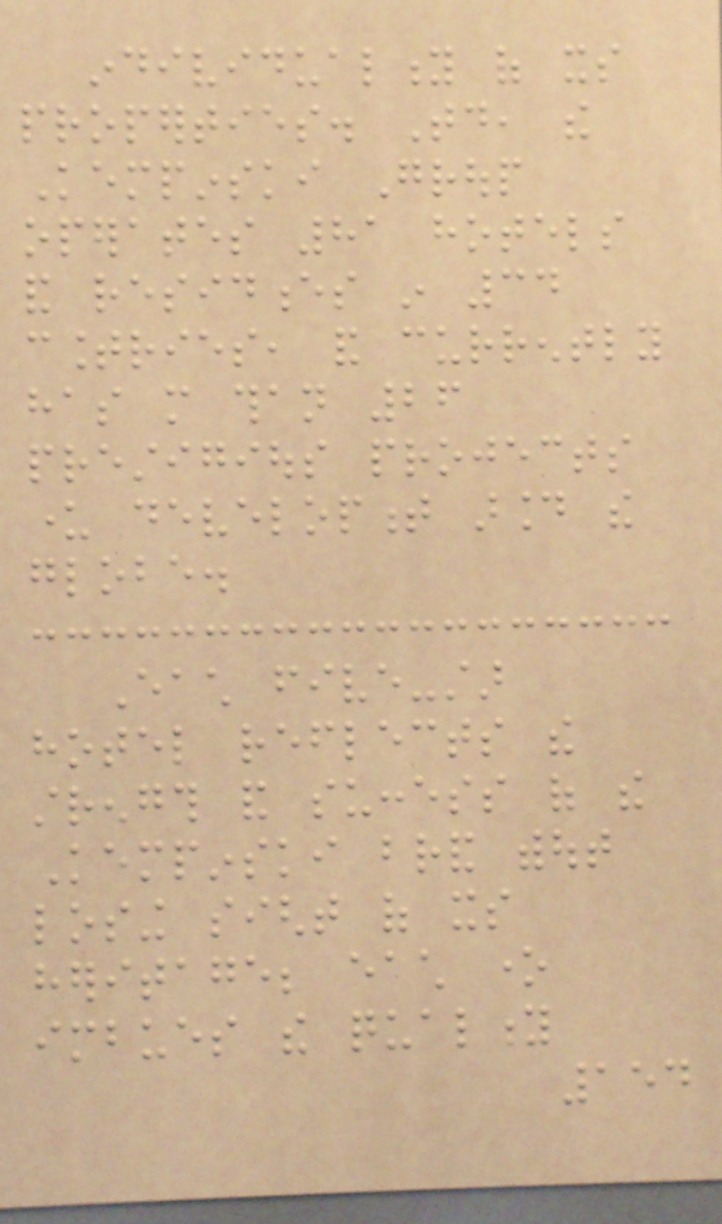individuality of its
properties. Today, the
Kempinski Group
operates 81 hotels
and residences in 34
countries, and currently
has more than 26
prestigious projects
under development around the
globe.
Each five-star
hotel reflects the
strength and success of the
Kempinski brand without
losing sight of its
heritage; each one
imbues the quality
154
